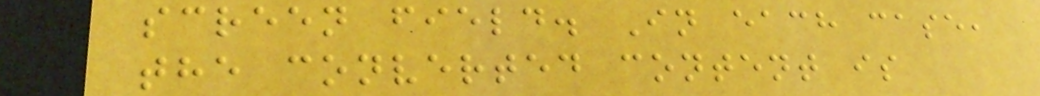screen field. In each case,
the converted content is
